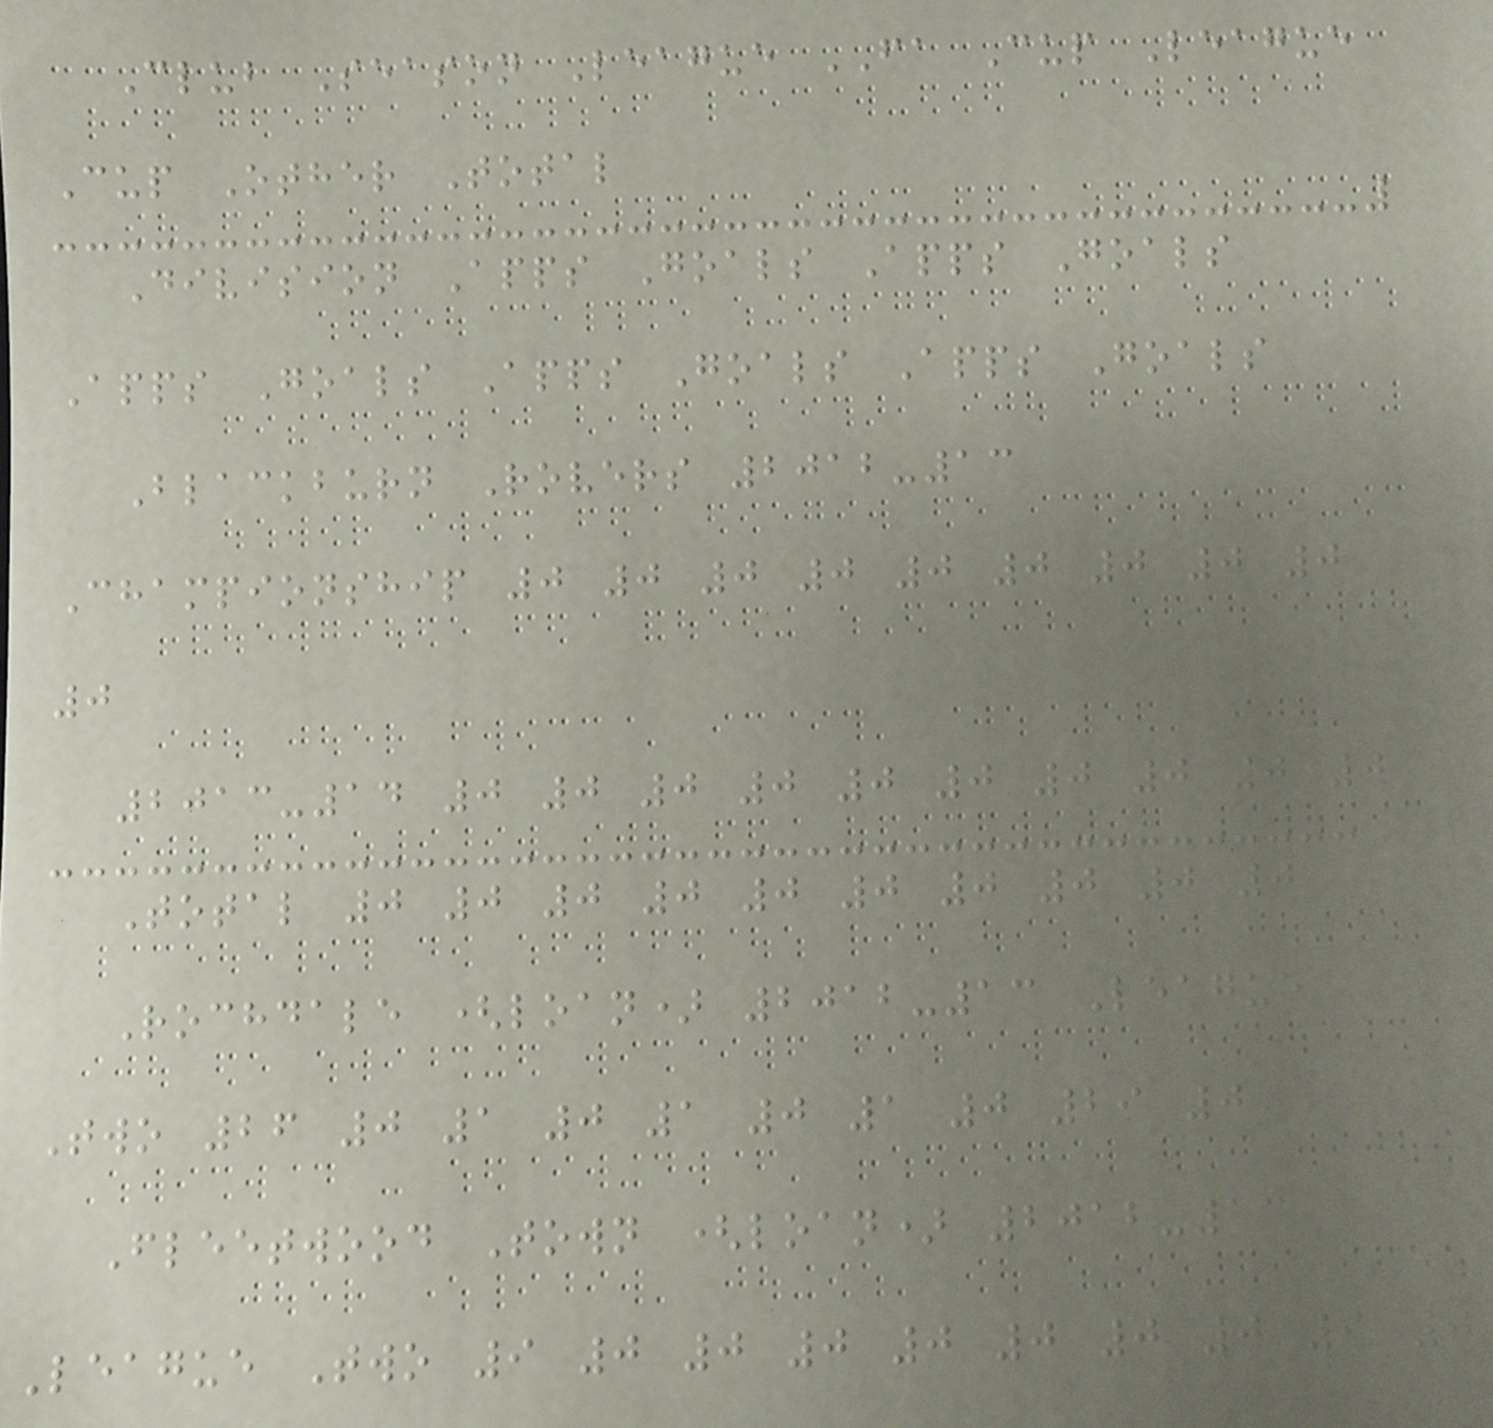Club Season League FA Cup League
Cup Other Total
Division Apps Goals Apps Goals
Apps Goals Apps Goals Apps Goals
Blackburn Rovers 2012-13
Championship 0 0 0 0 0 0 0 0 0
0
2013-14 0 0 0 0 0 0 0 0 0 0
Total 0 0 0 0 0 0 0 0 0 0
Rochdale (loan) 2012-13 League
Two 26 0 1 0 1 0 1 0 29 0
Fleetwood Town (loan) 2012-13
League Two 9 0 0 0 0 0 0 0 9 0
